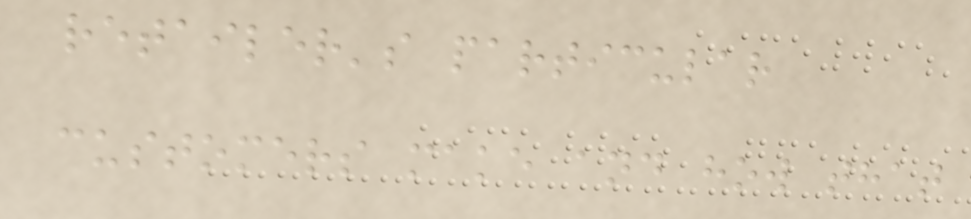retailer's particular
customers make and how that
